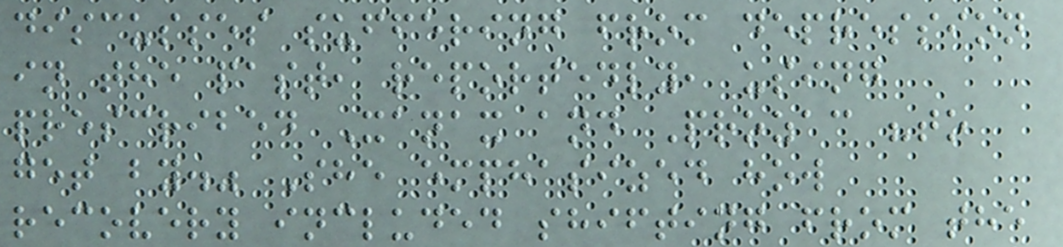discusses suffering from depression
in the past, reportedly, using
prescribed Xanax and Prozac "to
get by." She emphasized how
recovery included shifting from the
